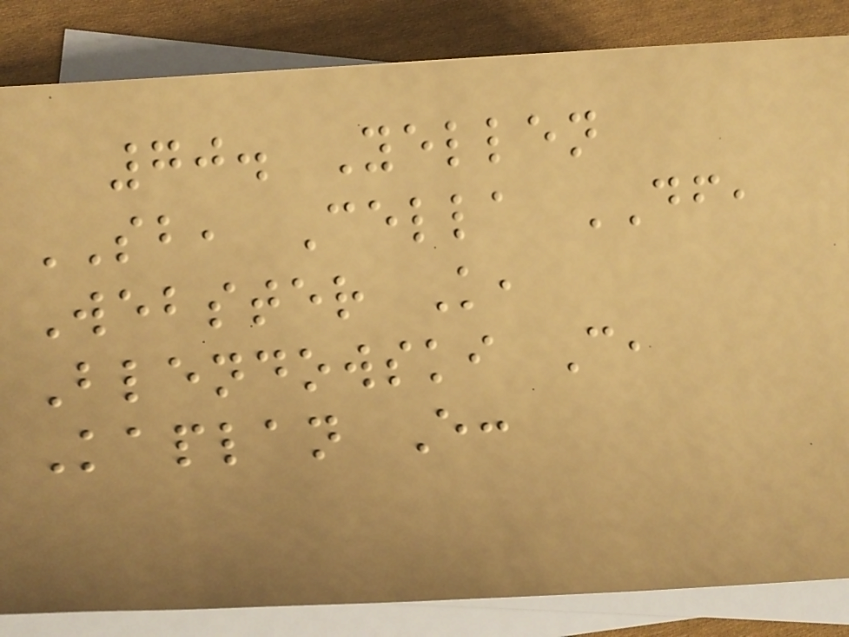70. Yellen
SB, Cella DF,
Webster K,
Blendowski C,
Kaplan E:
